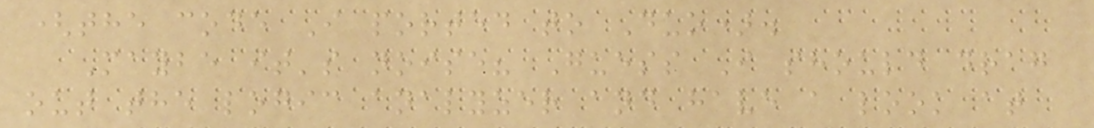(the code I ported to Duo).
Maybe it's noise? Guess I should drag
out the logic analyzer and have a look at
